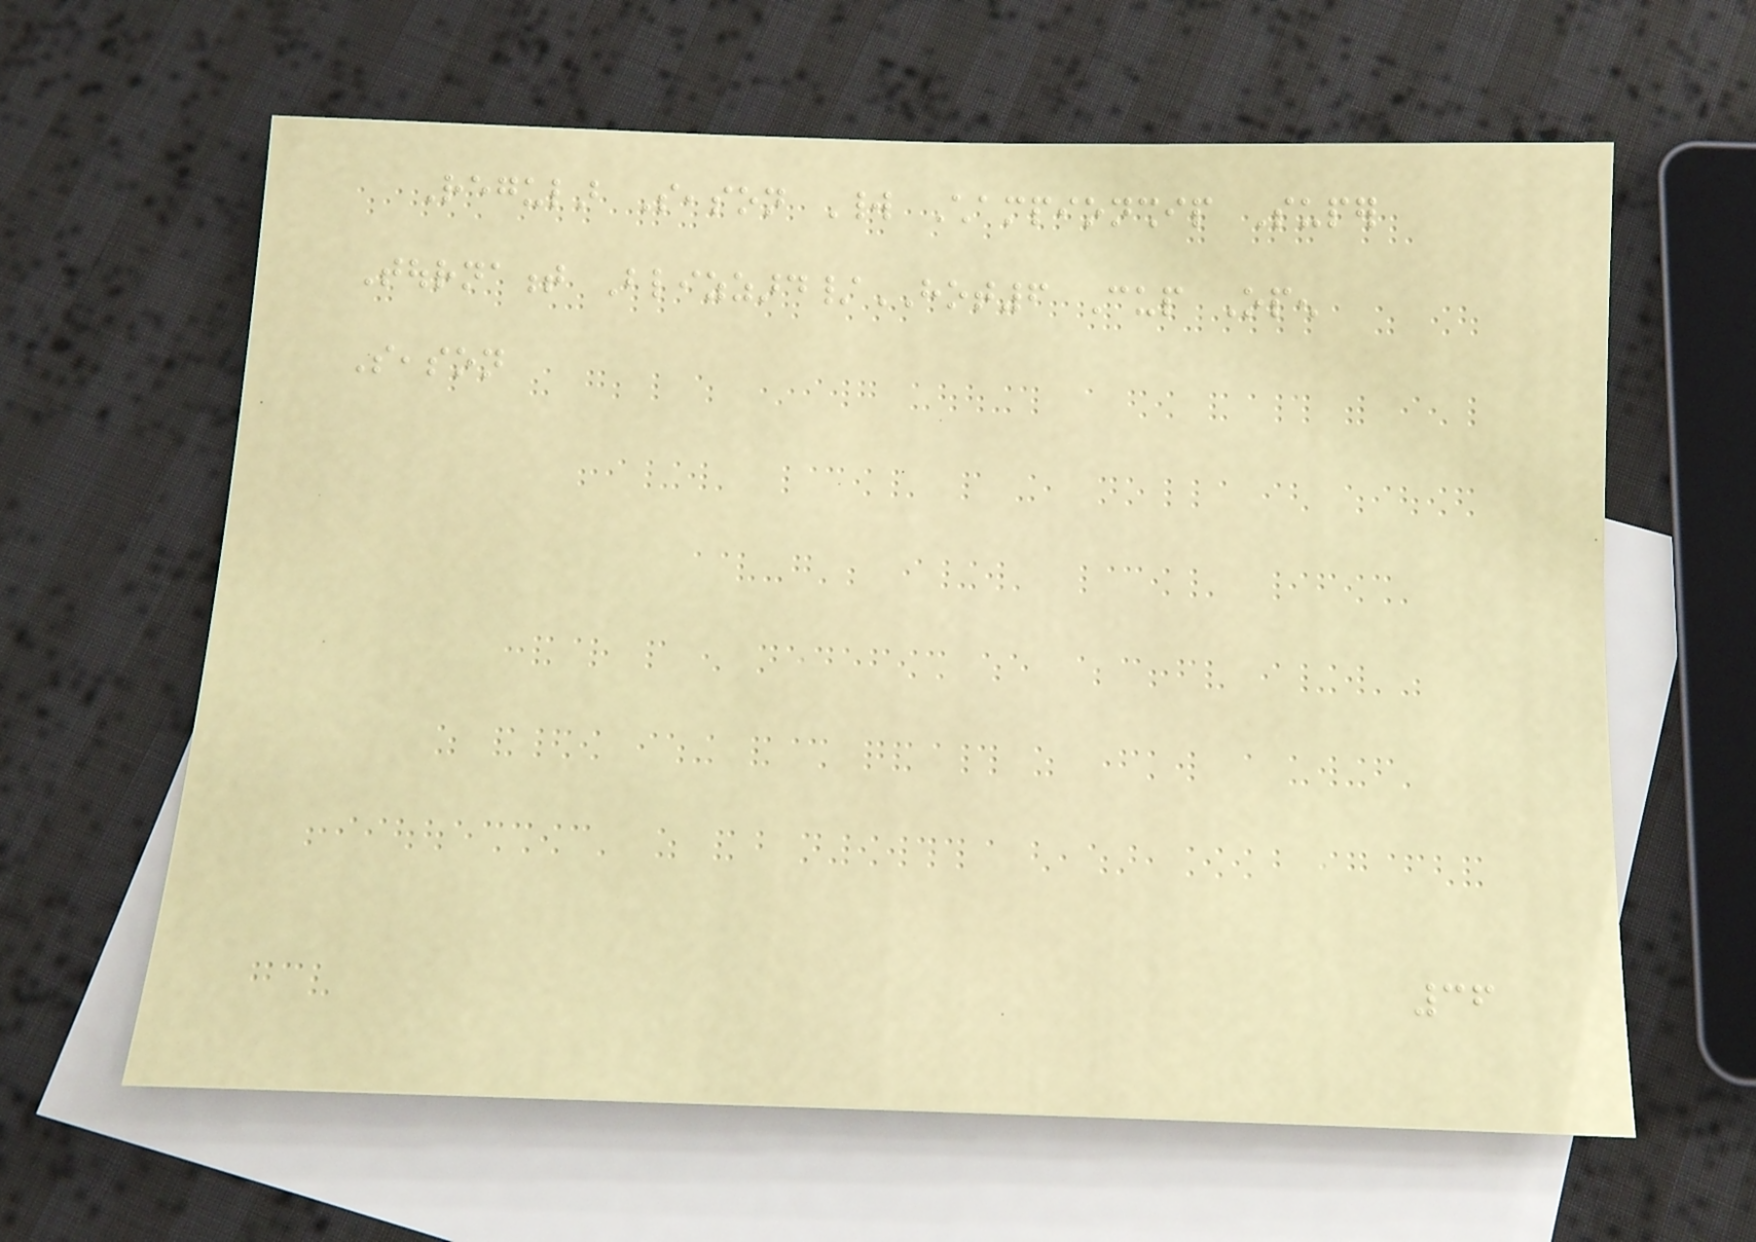Regular Season World Championship Super
Tournament Blizzard/HOT6 Cup Open
Season
36
